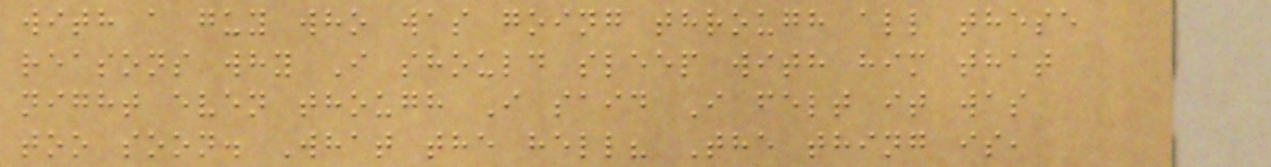with a guy who was going through all these
reasons why I should sleep with him that
night even though I said I felt it was
too soon. What the hell? The thing is,
